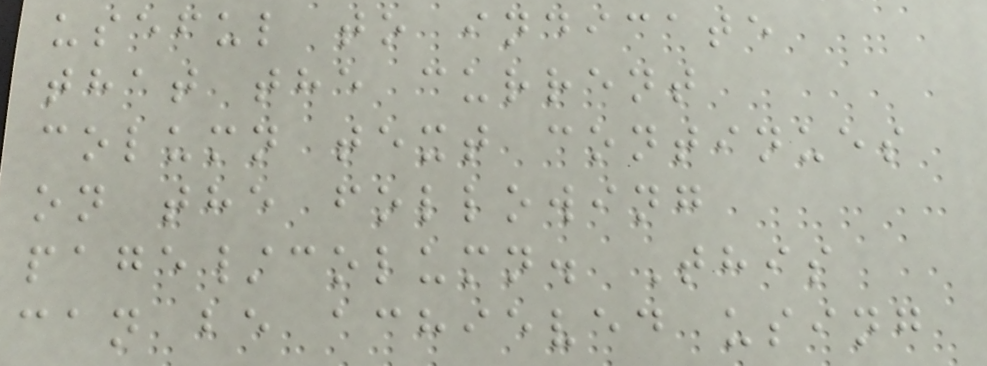useful to indicate
that the current
column text continues
on the following
page/column. This
can be achieved using
